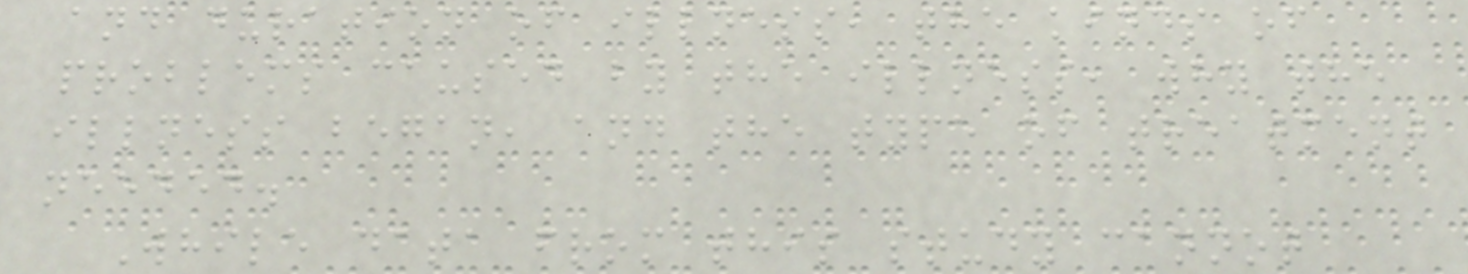and duration of illness, the kinds of
problems caused by the illness, why the
illness began, and the type of treatment
needed.
While data from this study cannot
